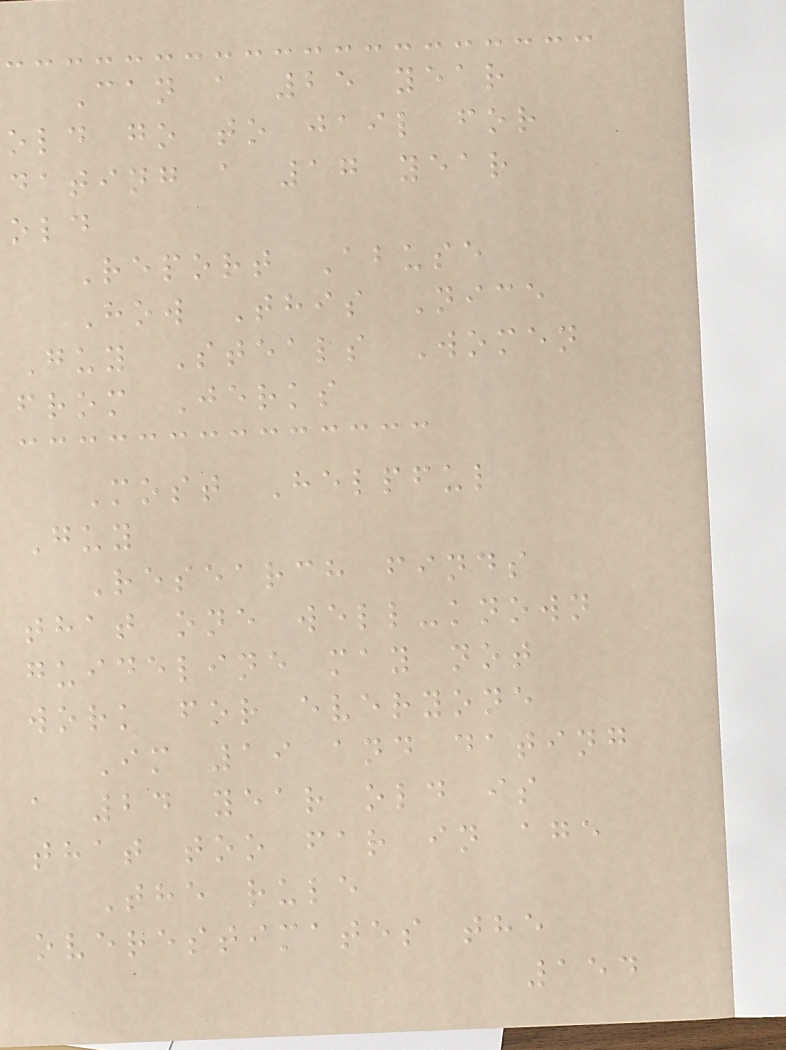Can a 25 year
old go to jail for
dating a 17 year
old
Report Abuse
How This Nice
Guy Steals Women
from Jerks
Most Helpful
Guy
Research finds
that one well-known
guideline may not
work for everyone
Im 19 and dating
a 24 year old is
that too far in age
The rule
overestimates the
154
